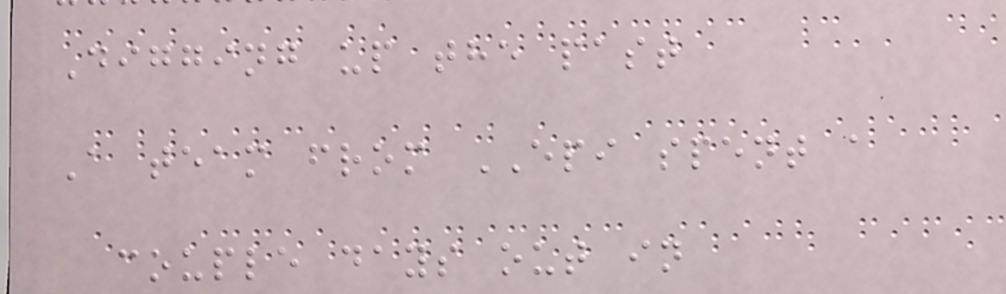Digging up the past
A team from EPI spent a
couple days out in
